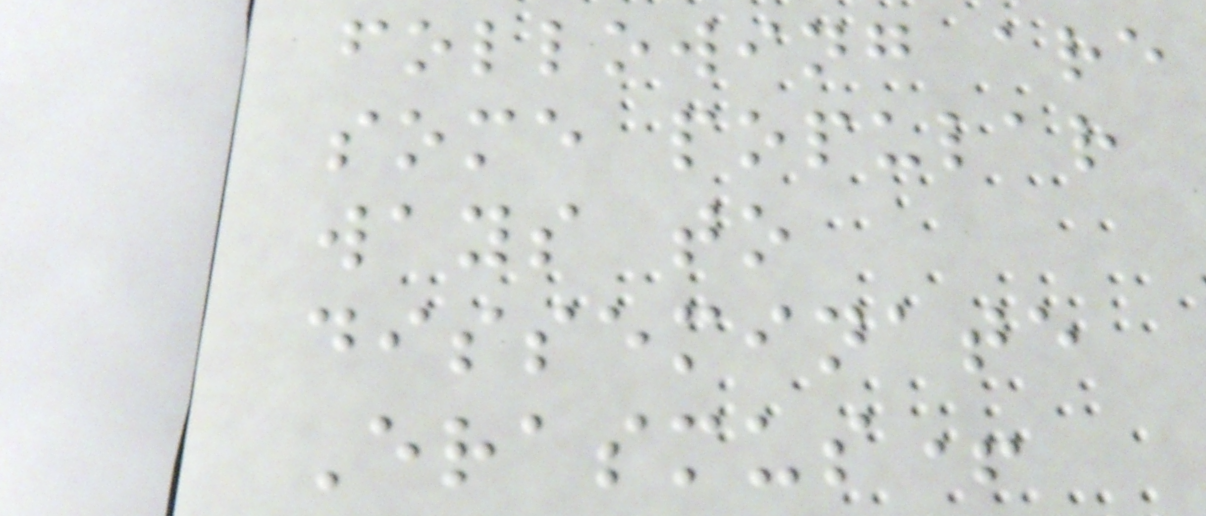following are
some popular
ways to
disseminate
Erasmus+
